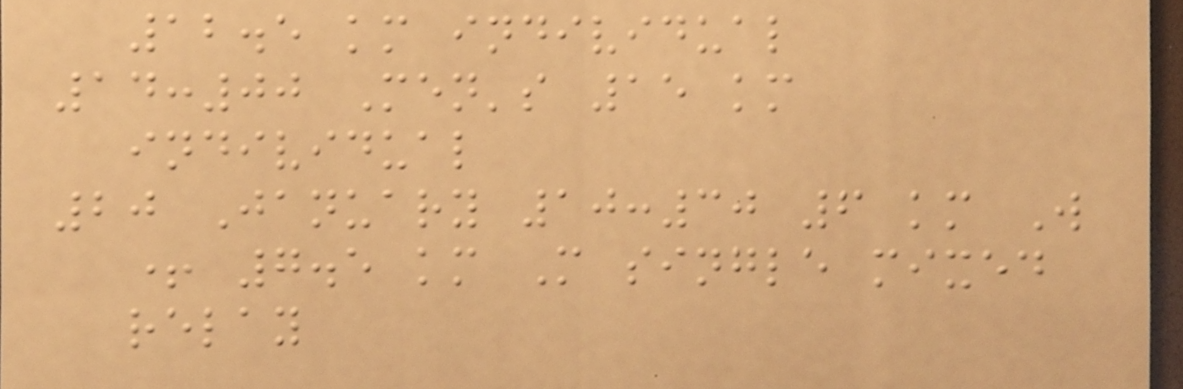12.5 km individual
14:00 Men's 15 km
individual
20 January 10:30 6 km W
+ 7.5 km M single mixed
relay
